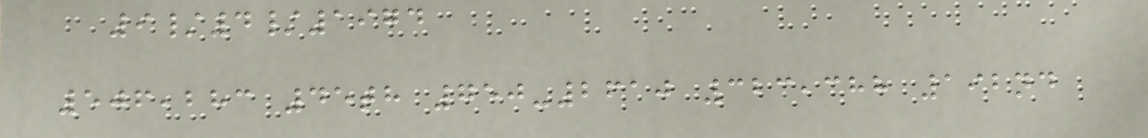9/4/1974
506,283 45th 750-2610 323,388 192nd
